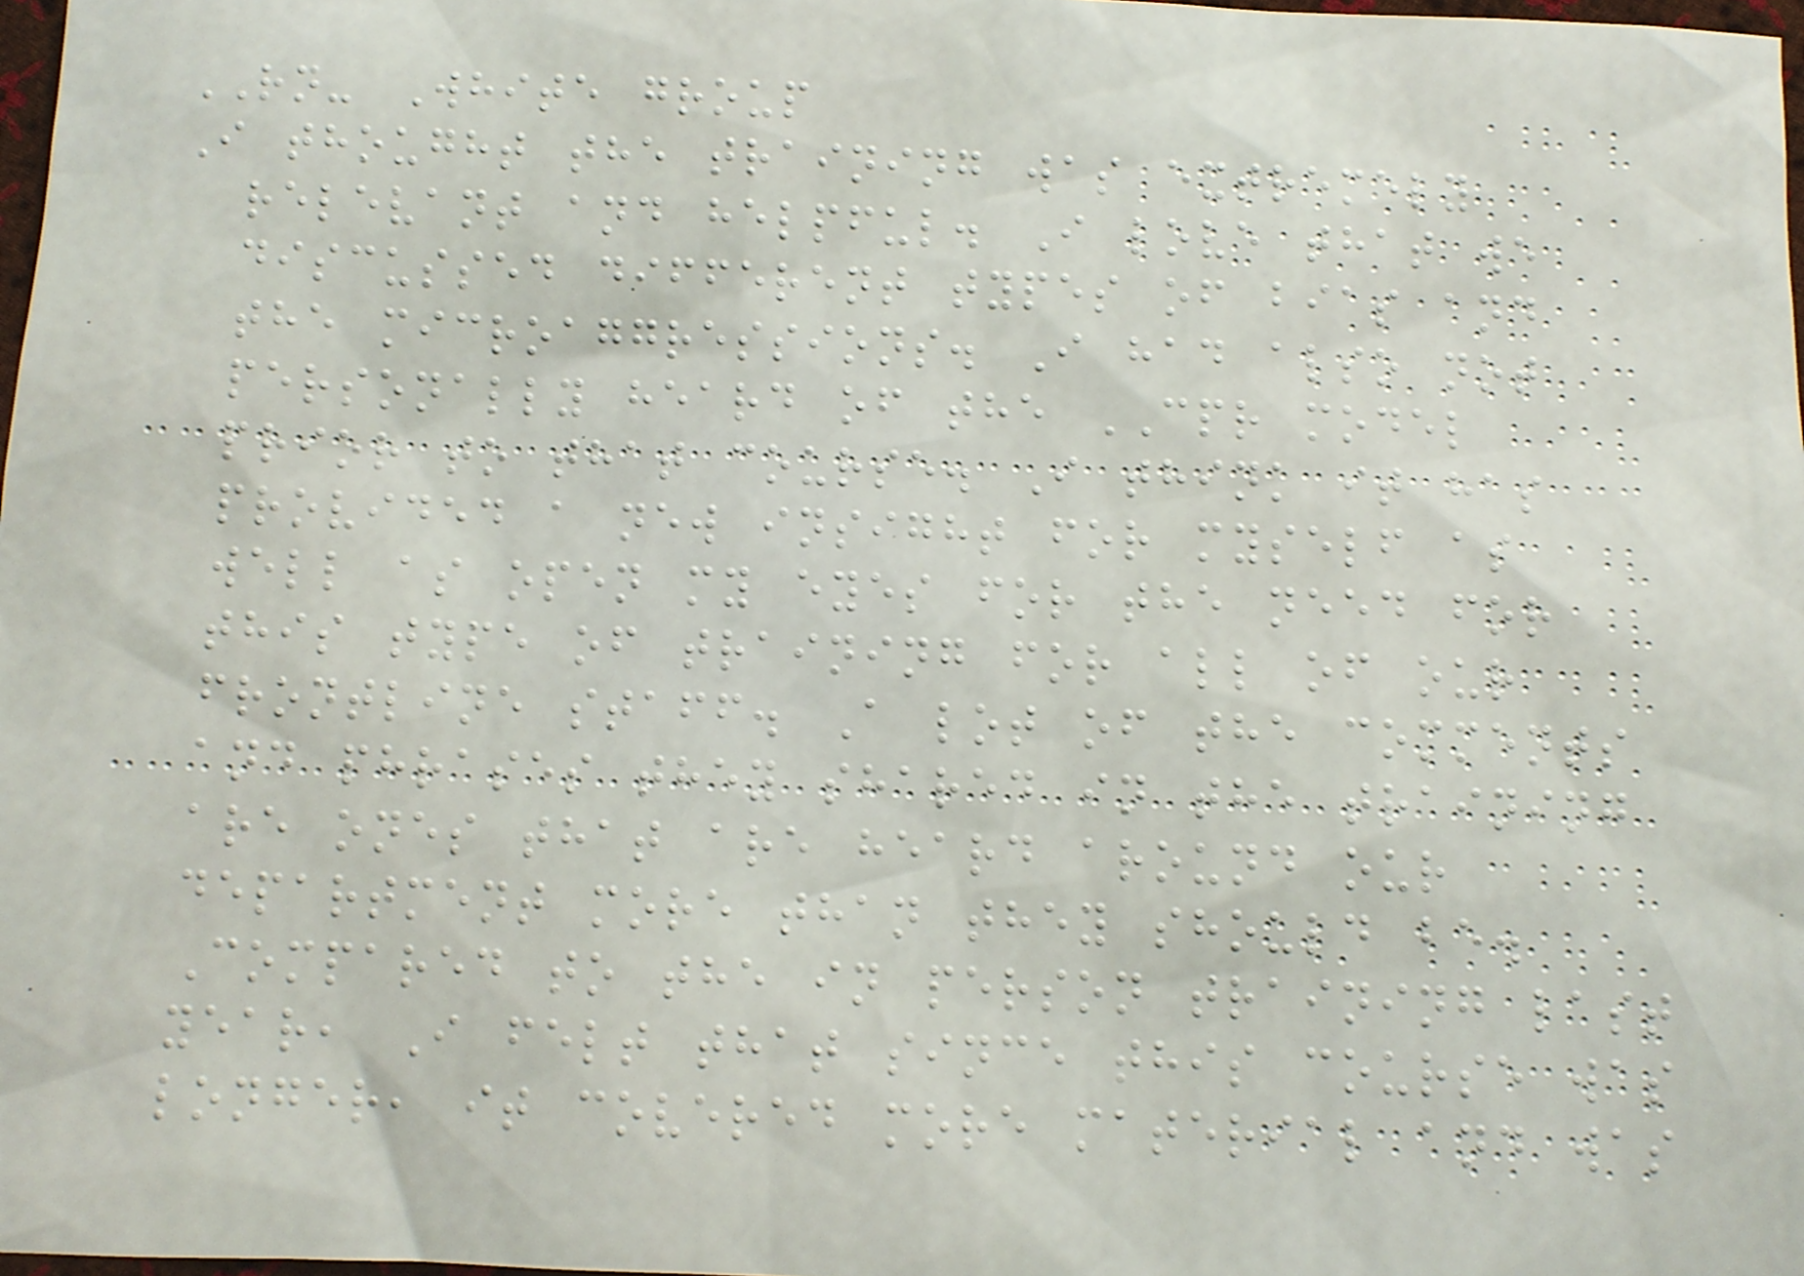RN- White group
I thought the training was extremely
relevant and helpful. I love that we
discussed different types of bias and
the microaggressions. I had also not
personally heard of the CPR model
prior to that course. I think it has
provided a new insight for myself as
well as open my eyes for the need for
this type of training for all of our
frontline staff. A lot of the comments
and phrases they shared in the training
are ones that are heard around our
department more than they should be.
Compared to the in person training last
year, I felt that since this course was
longer, it covered more material and was
